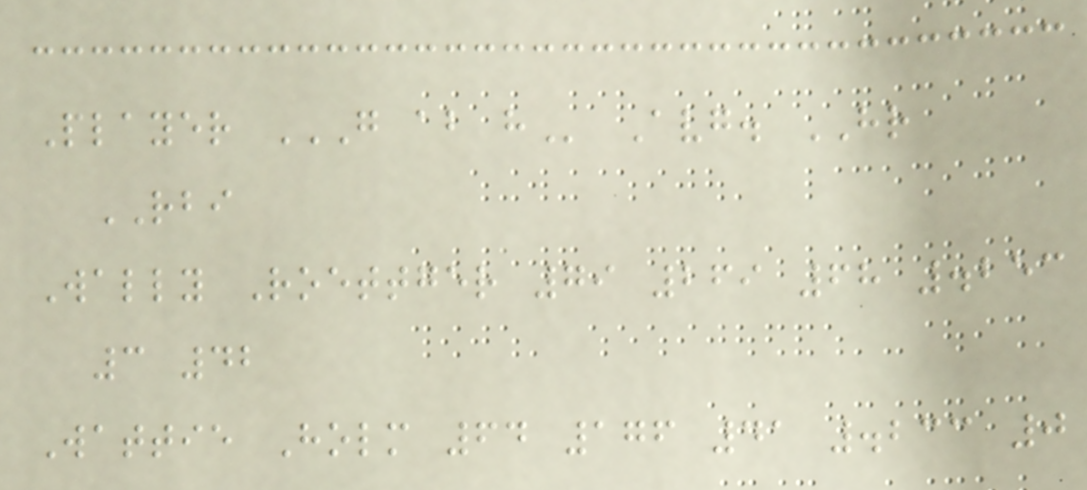Player G AB H Avg. HR
RBI
Wally Roettger 79 269 68 .253
3 42
Wattie Holm 64 176 41 .233 0
